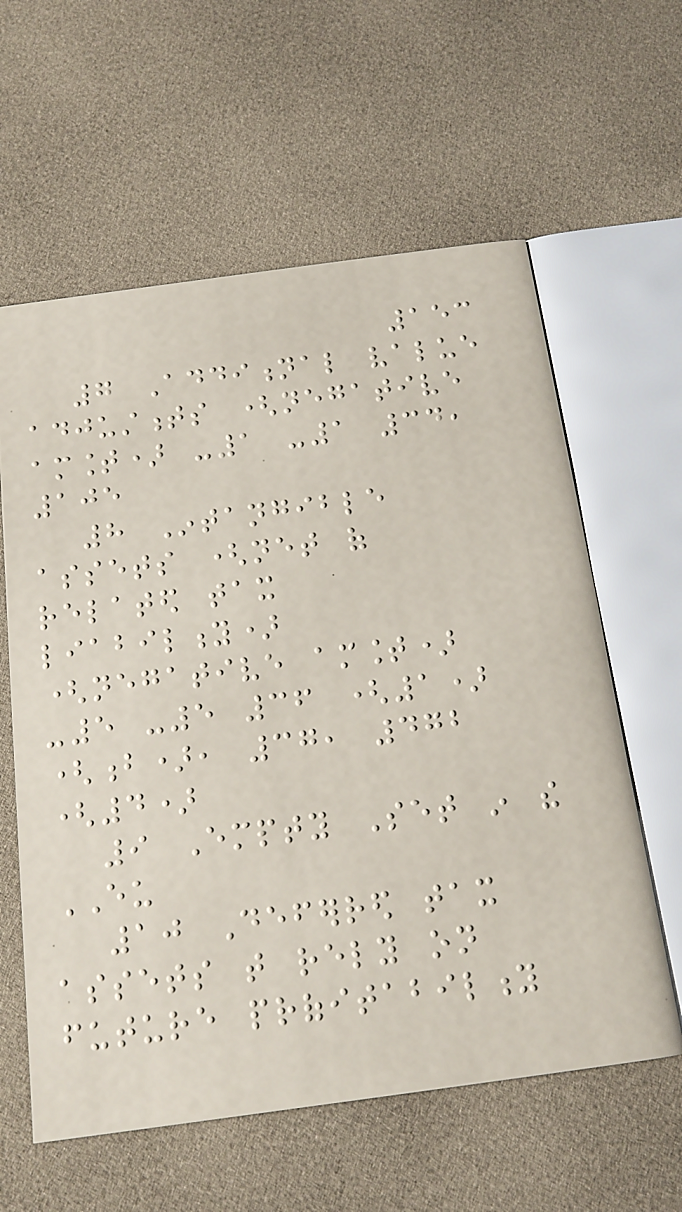153
7 Additional value
adjustments (negative
amount) -1 -1 34,
105
8 Intangible
assets (net of
related tax
liability)
(negative amount)
-5 -5 36 (1)
(b), 37, 472
(4)
9 Empty Set in the
EU
10 Deferred tax
assets that rely on
future profitability
